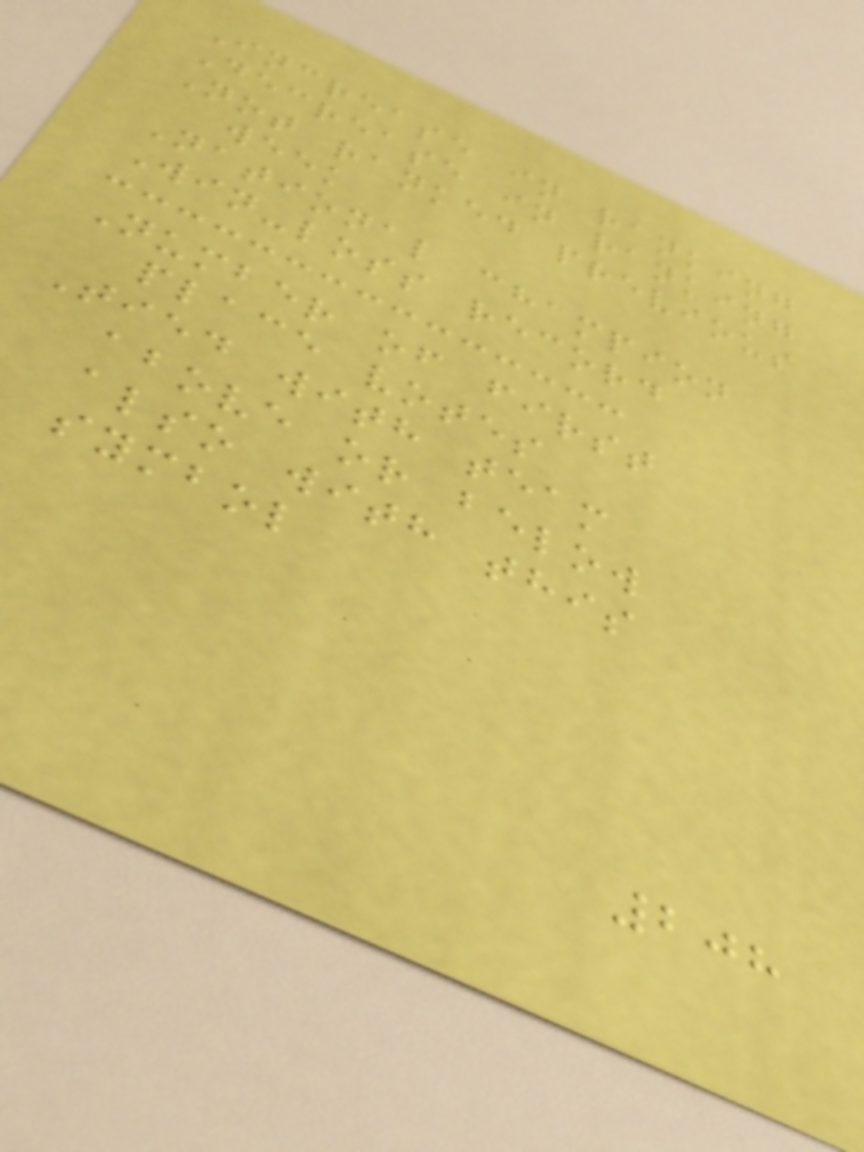Increase in ranking
Decrease in ranking
Not ranked previous
week
National champion
Win-loss record
Number of first
place votes
Tied with team
above or below
also with this
symbol
208
